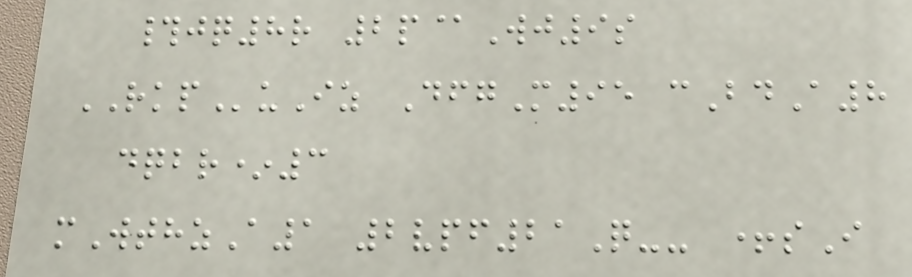#jq8r 2p@Wj9s
RKPuIz DfgM95 cBdA8
dqbr*3
mWthzA1 2vpf21Q-- +sI
